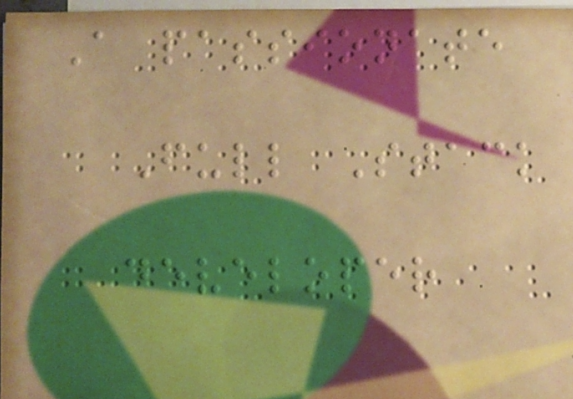A passionate
Full Stack
developer
